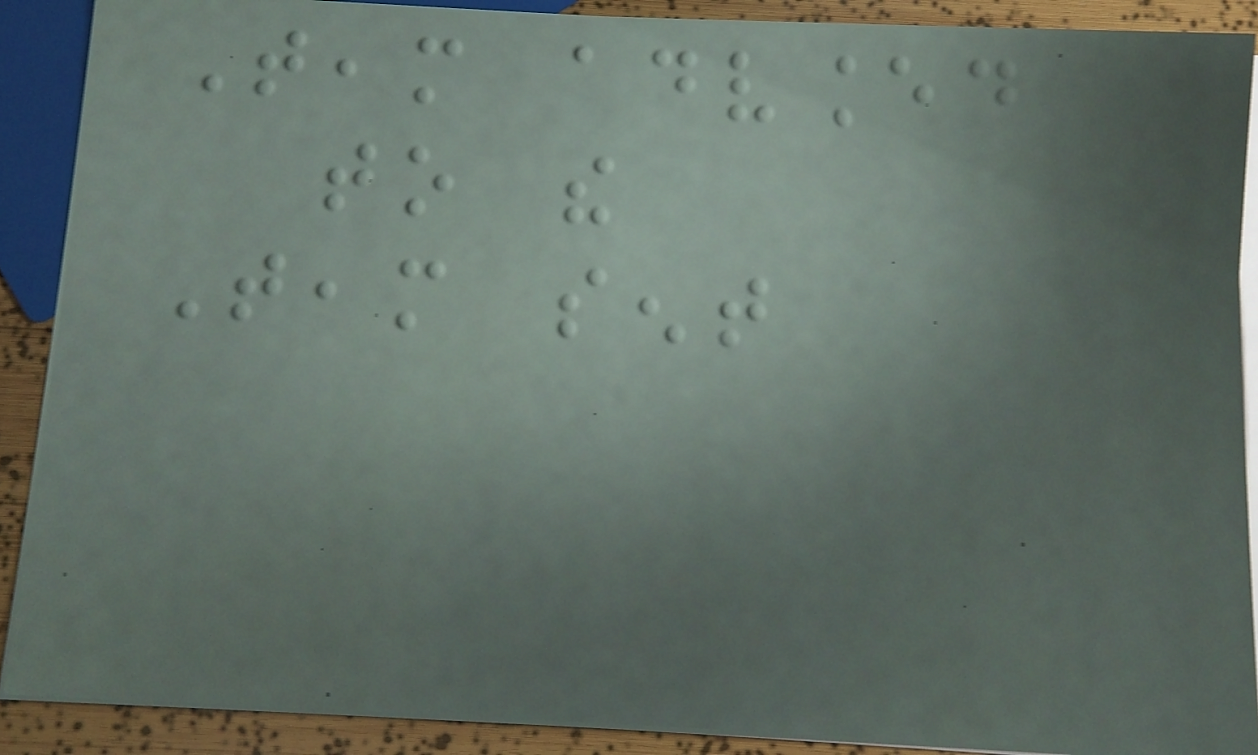Team advanced
to the
Team sent
